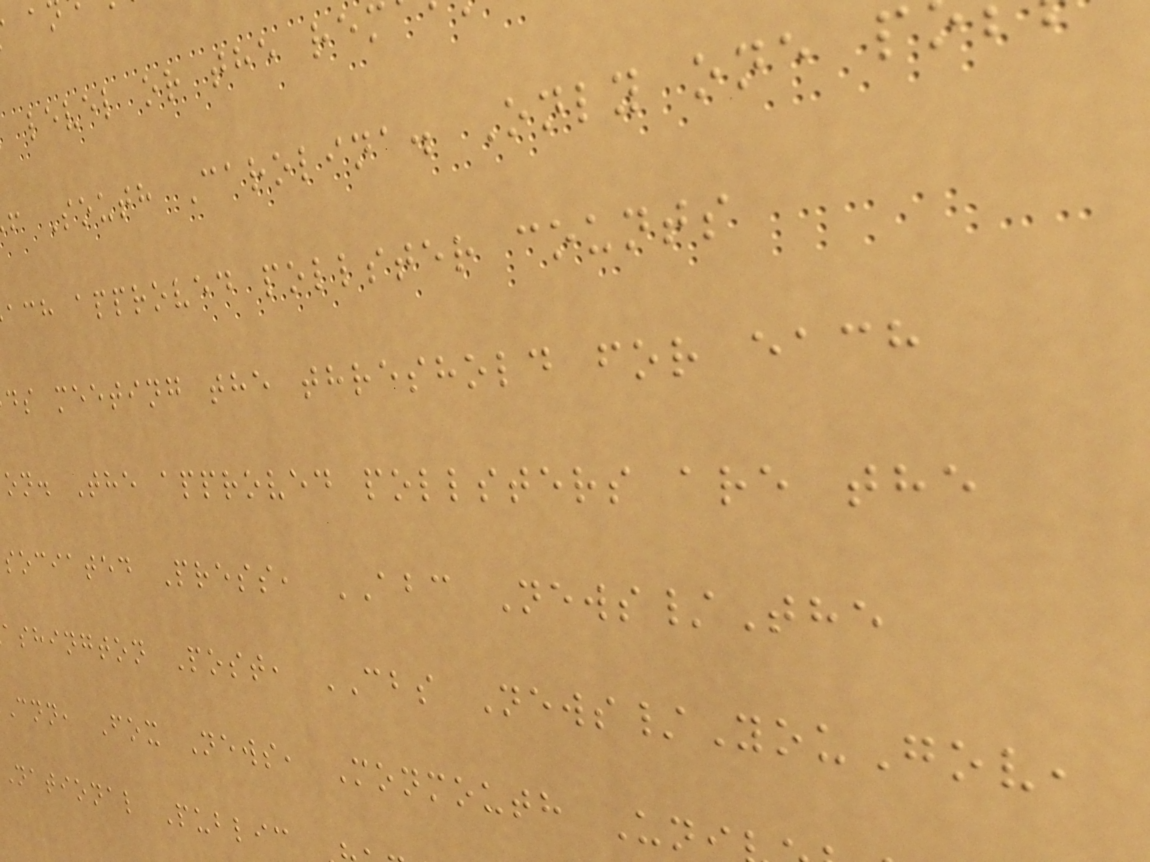level or the rem
f South Carolina. Only one p
ach approved pollster counts
ds meeting the threshold for each
on. The approved pollsters are the
sociated Press, ABC News/The
ashington Post, CBS News/YouGov,
cnn, Fox News, Monmouth Un
national Public
